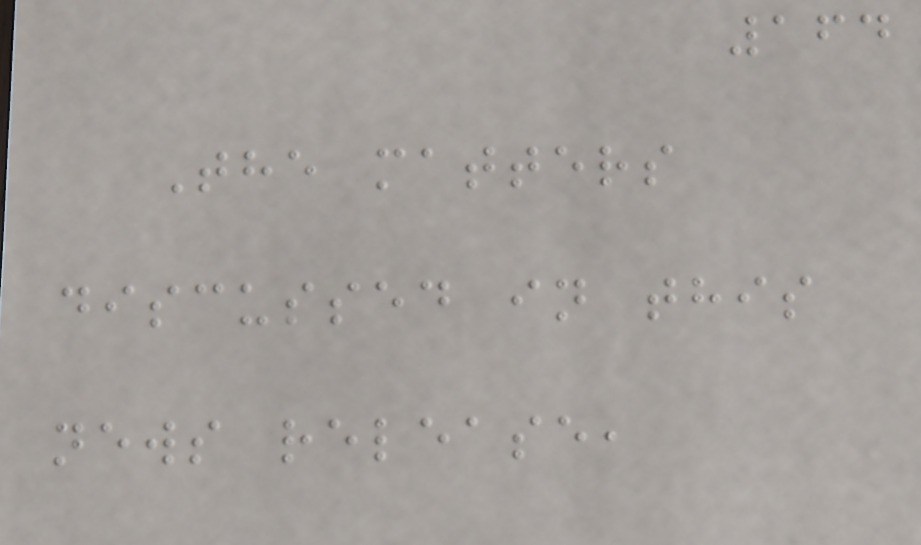164
The matters
discussed in this
news release,
